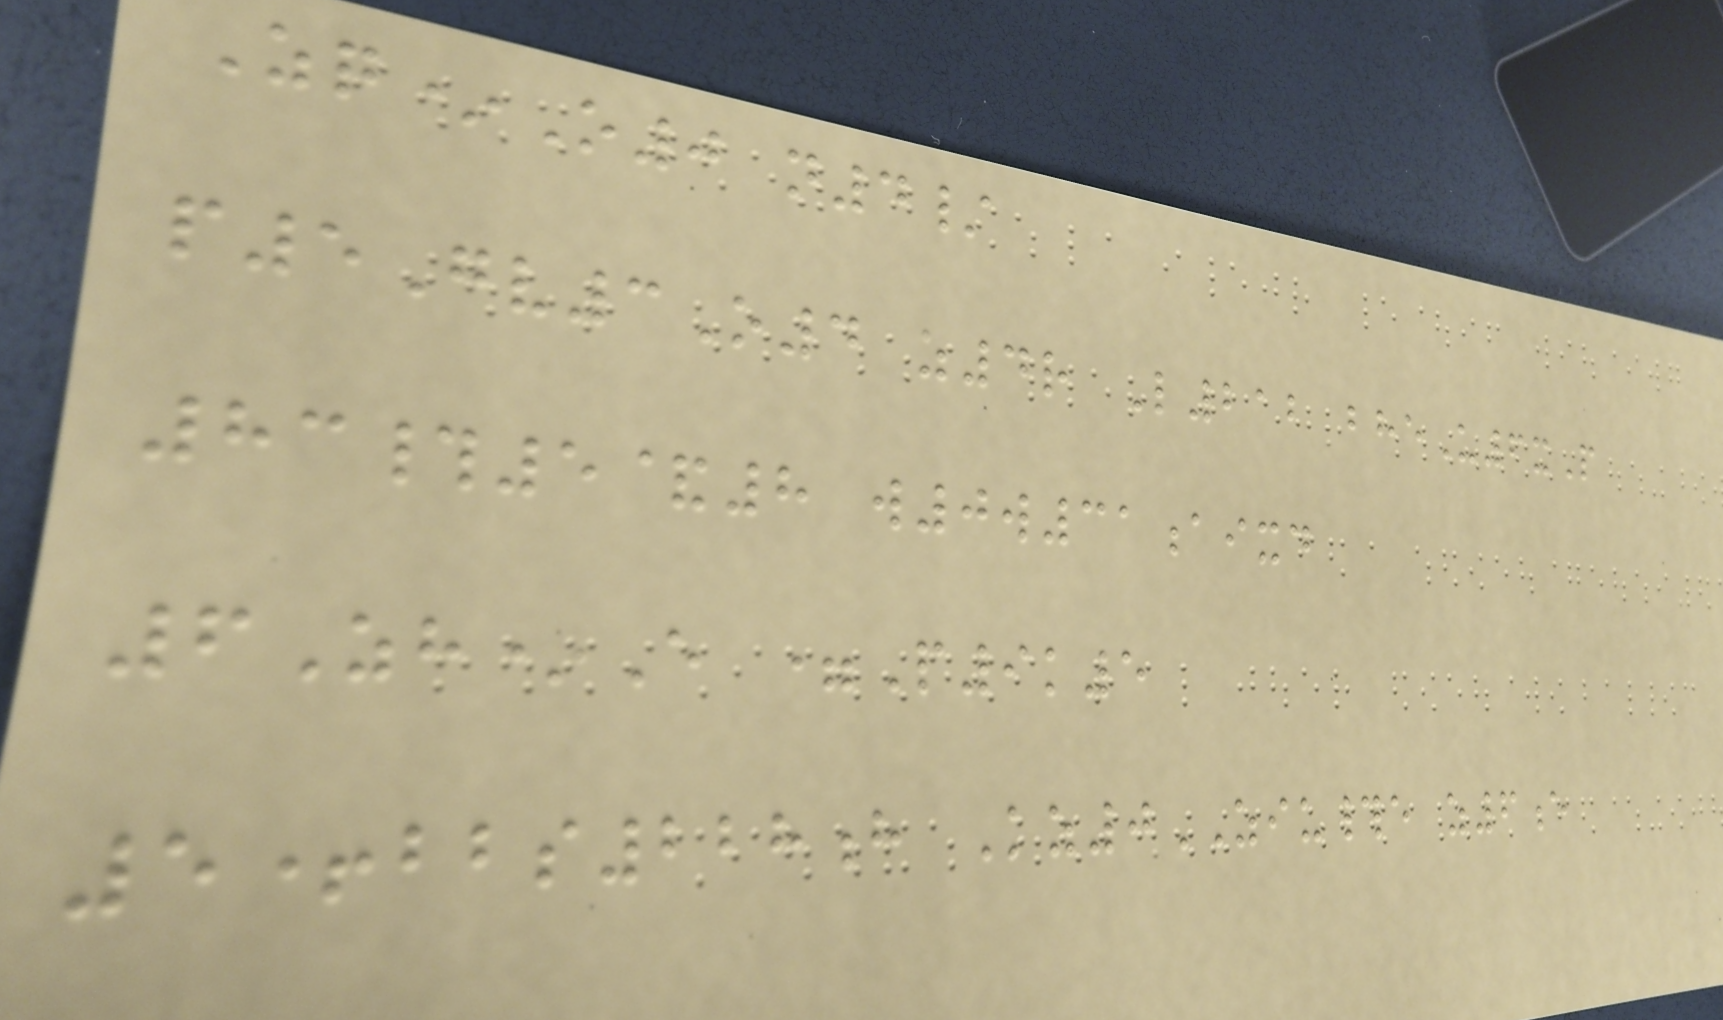Zq*O0 n4/
p5Gv3O4 z4r L212 bheU6xP
83#5&8 w0w31aixd
6Zh*E =P9k5
5+bbs228h Kz0ZIU#e z6e
